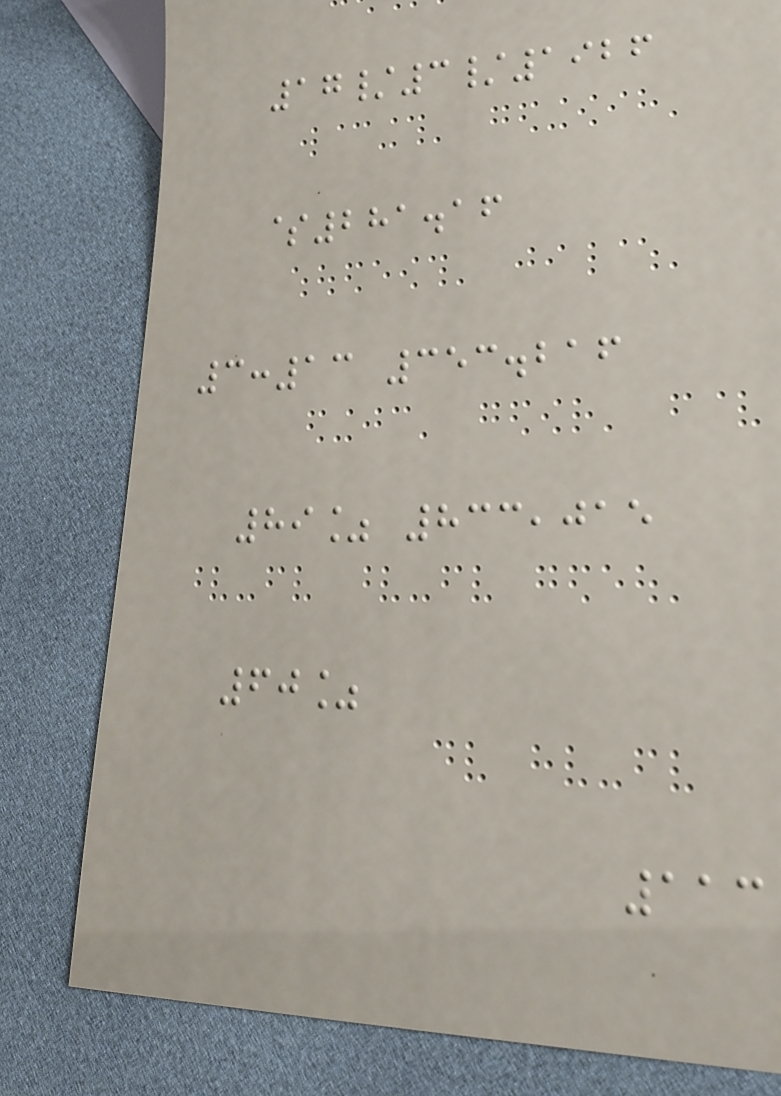17/3/1926
$281.16
3:13 353.216
89% 833,015
60%
113
